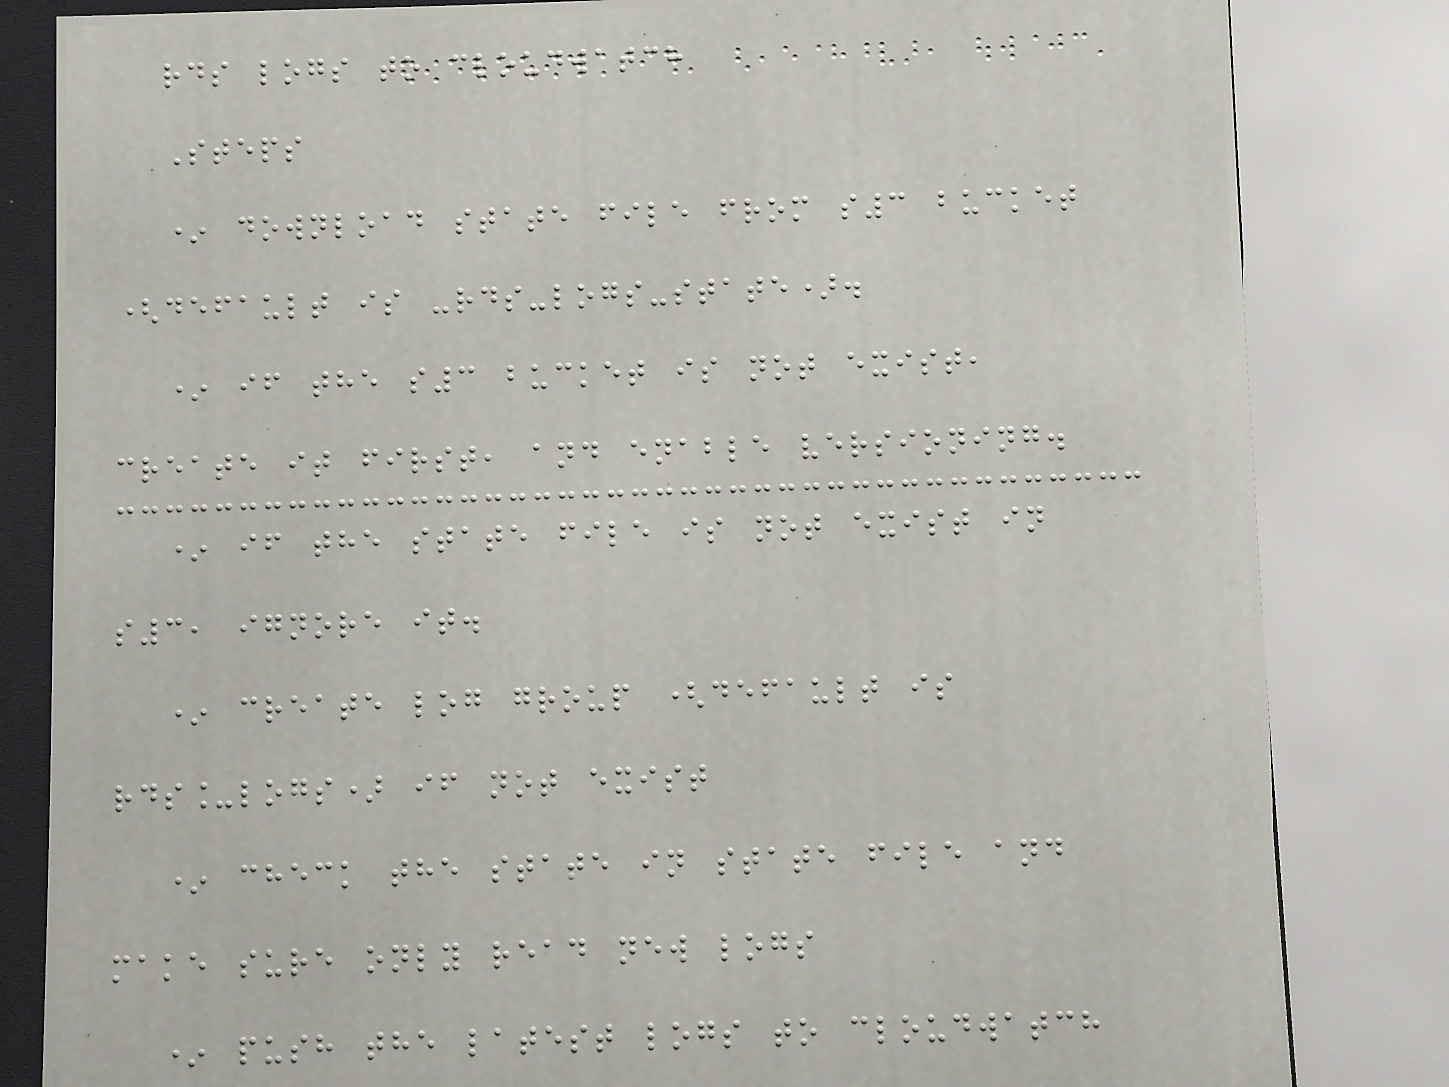rds logs to cloudwatch
Steps
* download state file from s3 bucket
(default is -rds-logs-state).
* if the s3 bucket is not exist,
create it first, and enable versioning.
* if the state file is not exist in
s3, ignore it.
* create log group (default is
rds_logs) if not exist
* check the state in state file and
make sure only read new logs
* push the latest logs to cloudwatch
